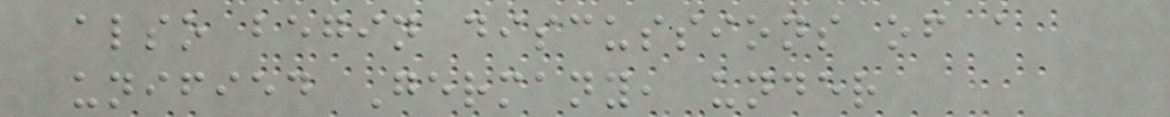also begin discussions of a
unified Germany, under
